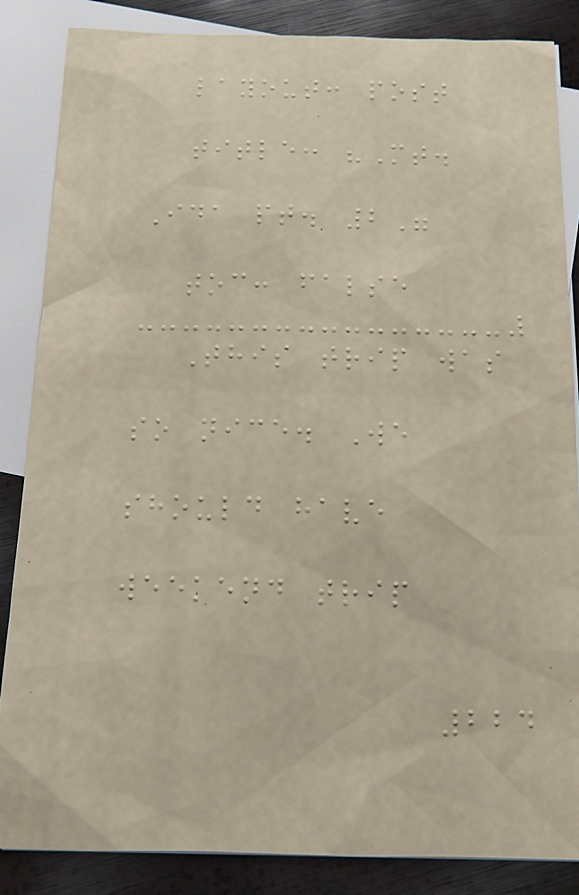layout: post
title: "Mt.
Ida pt. 2"
toc: false
This trip was
so nice. We
should have
weekend trip
224
